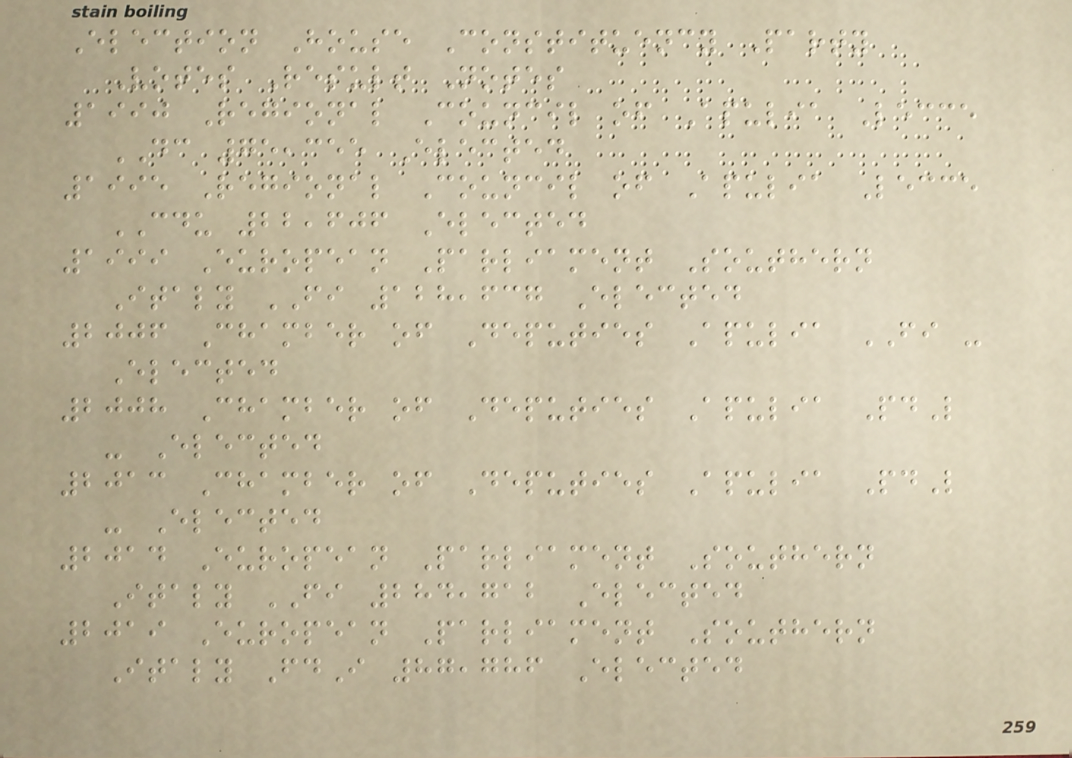Election House Constituency Party
Votes Result Notes
1990 Regional Council of Apulia Lecce
DC 75,355 Elected
1995 Regional Council of Apulia Lecce
CDU 22,606 Elected
1999 European Parliament Southern
Italy FI 128,637 Elected
2006 Chamber of Deputies Apulia FI -
Elected
2008 Chamber of Deputies Apulia PdL
- Elected
2013 Chamber of Deputies Apulia PdL
- Elected
2014 European Parliament Southern
Italy FI 284,712 Elected
2019 European Parliament Southern
Italy FdI 87,786 Elected
